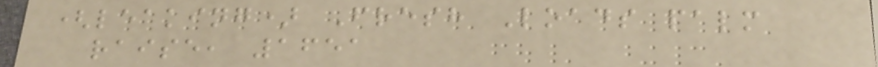(leaking) Fresh Loads palm
raise, 1651
